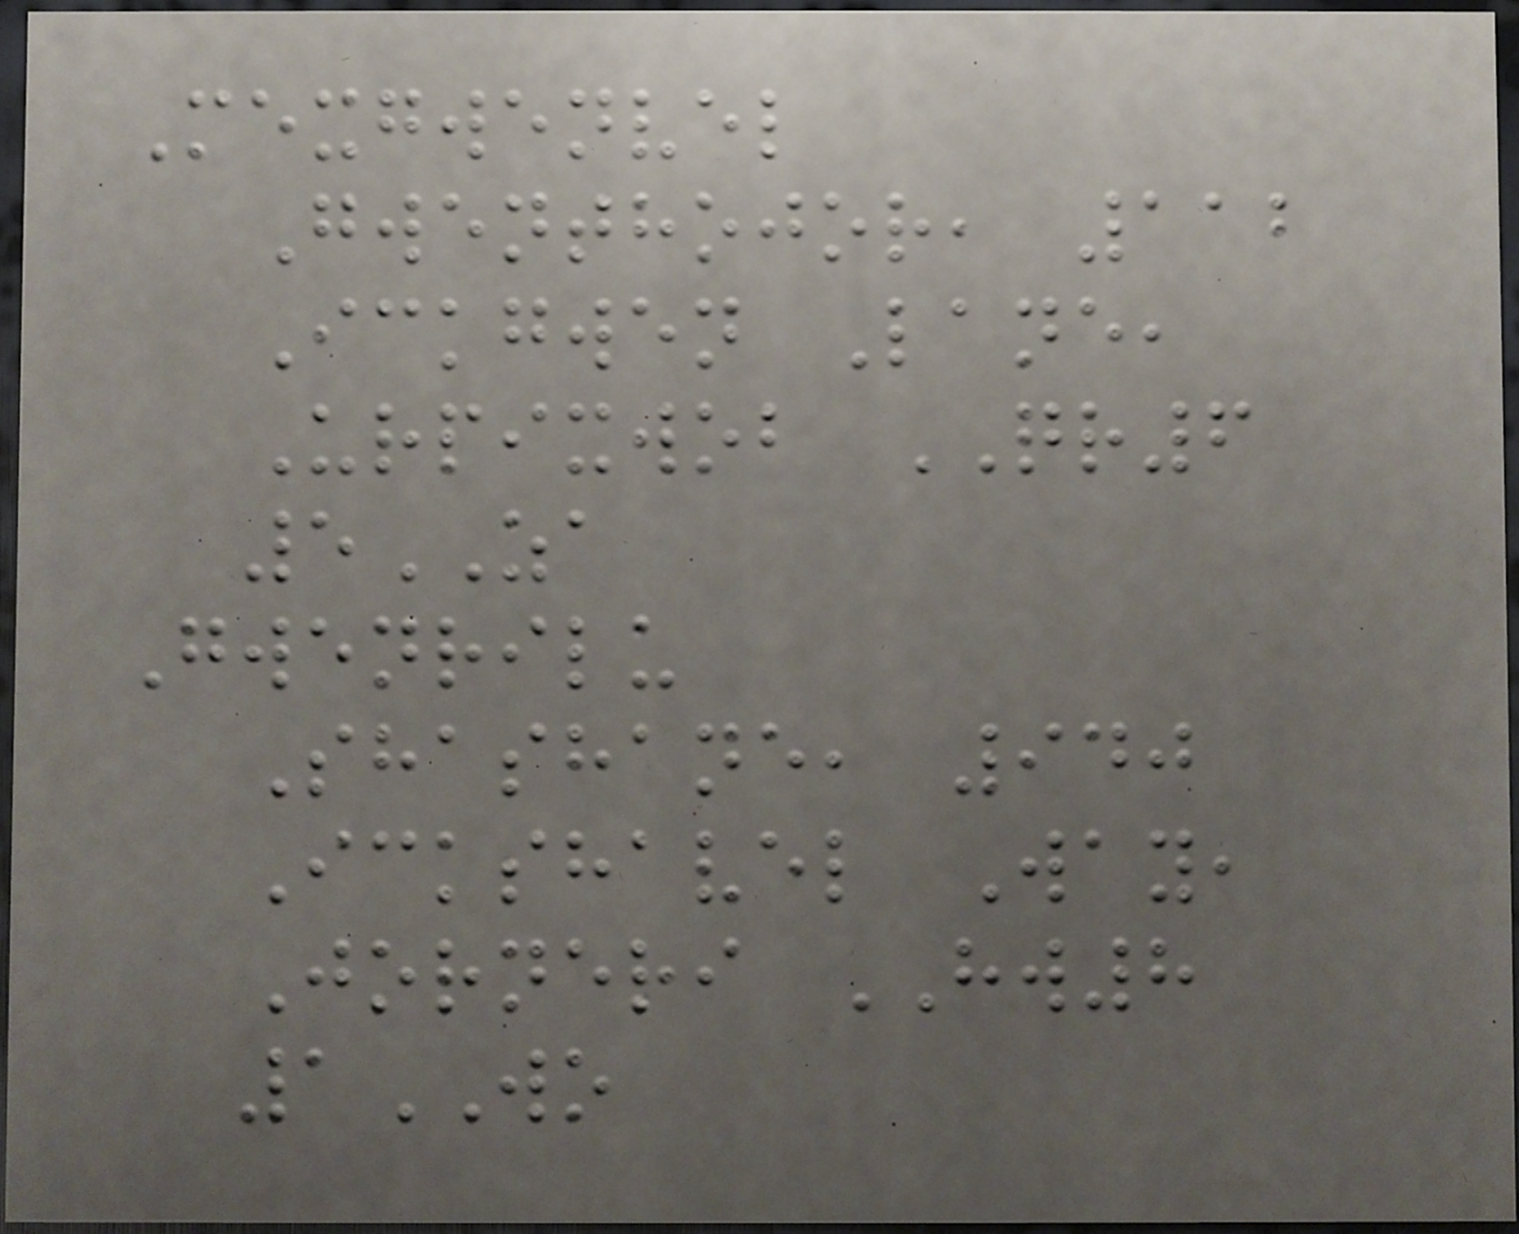Mexgwenvel
Gwenthojor, 112
Ickgwen Lane,
Urpixwob QR6
5ZA
Gwenrilu
Shashane, 940
Ickshavel Way,
Jorneri HW8
1WO
